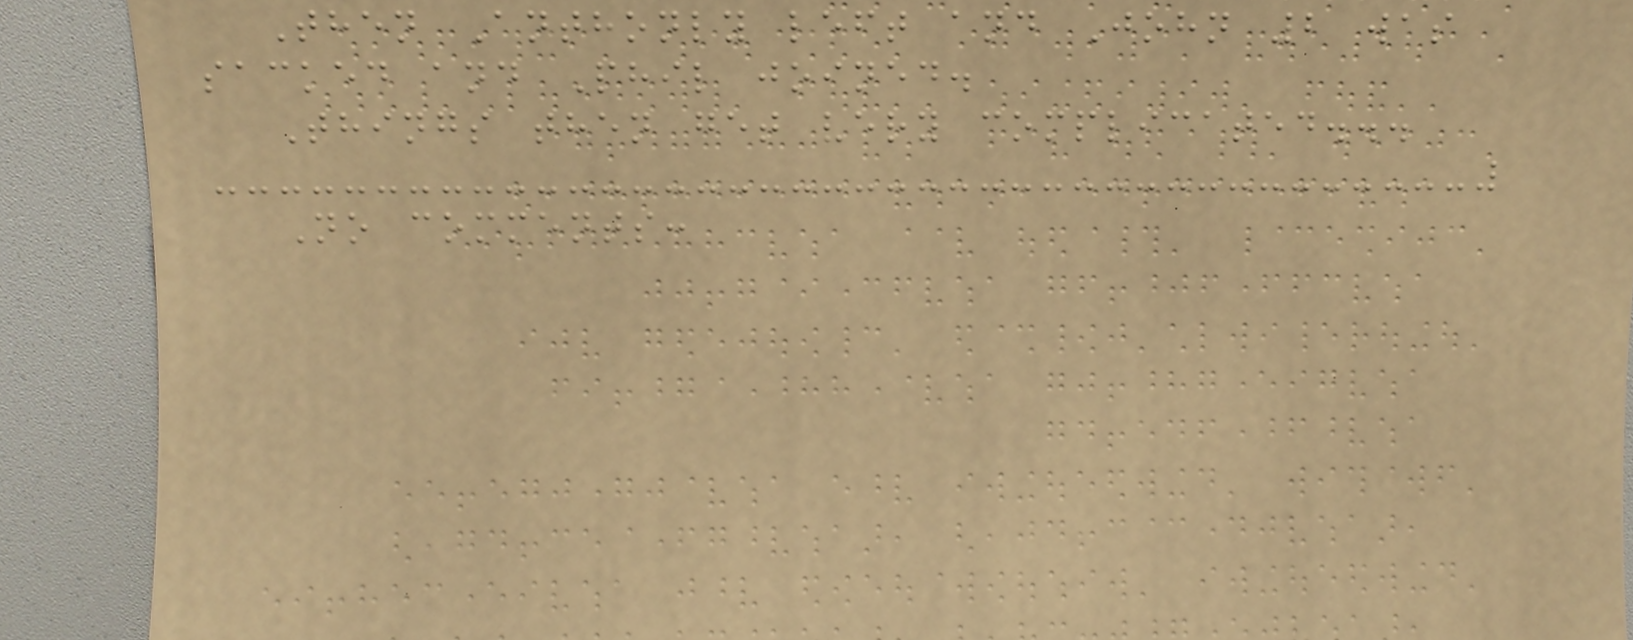Then Anthonly left and John 2 was
sacked and Phil joined.
Things then get very complicated...
No comments:
